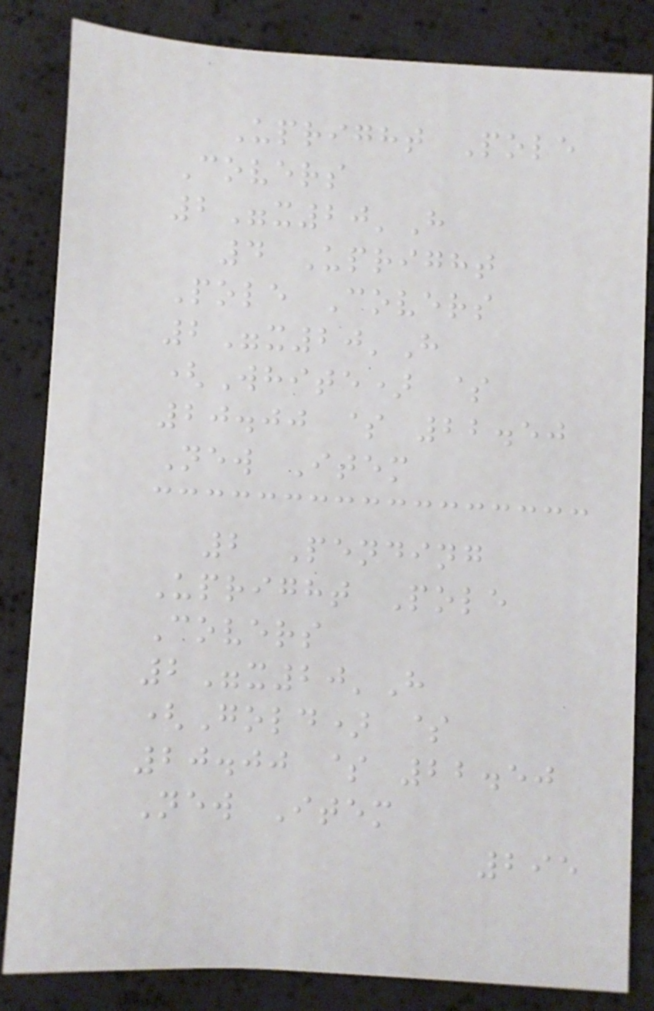Upright Pole
Covers
2"x20'H
4 Upright
Pole Covers
2"x20'H
(White) $
20.00 $ 22.50
New Item
2 Pending
Upright Pole
Covers
2"x20'H
(Gold) $
20.00 $ 22.50
New Item
295
